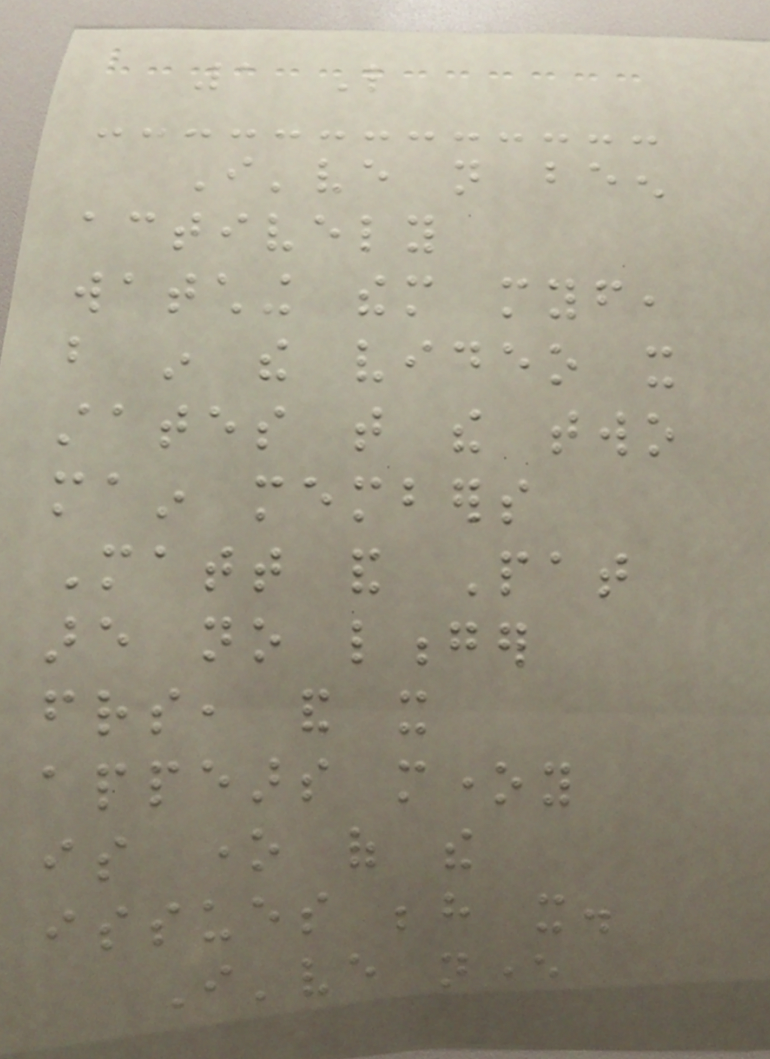1 Like
I've not been
actively
watching them myself,
but in the video it
states that the two
main members
Matt and Pat
are no longer
friends, and it
appears money
is one of the
issues behind it.
I've never
